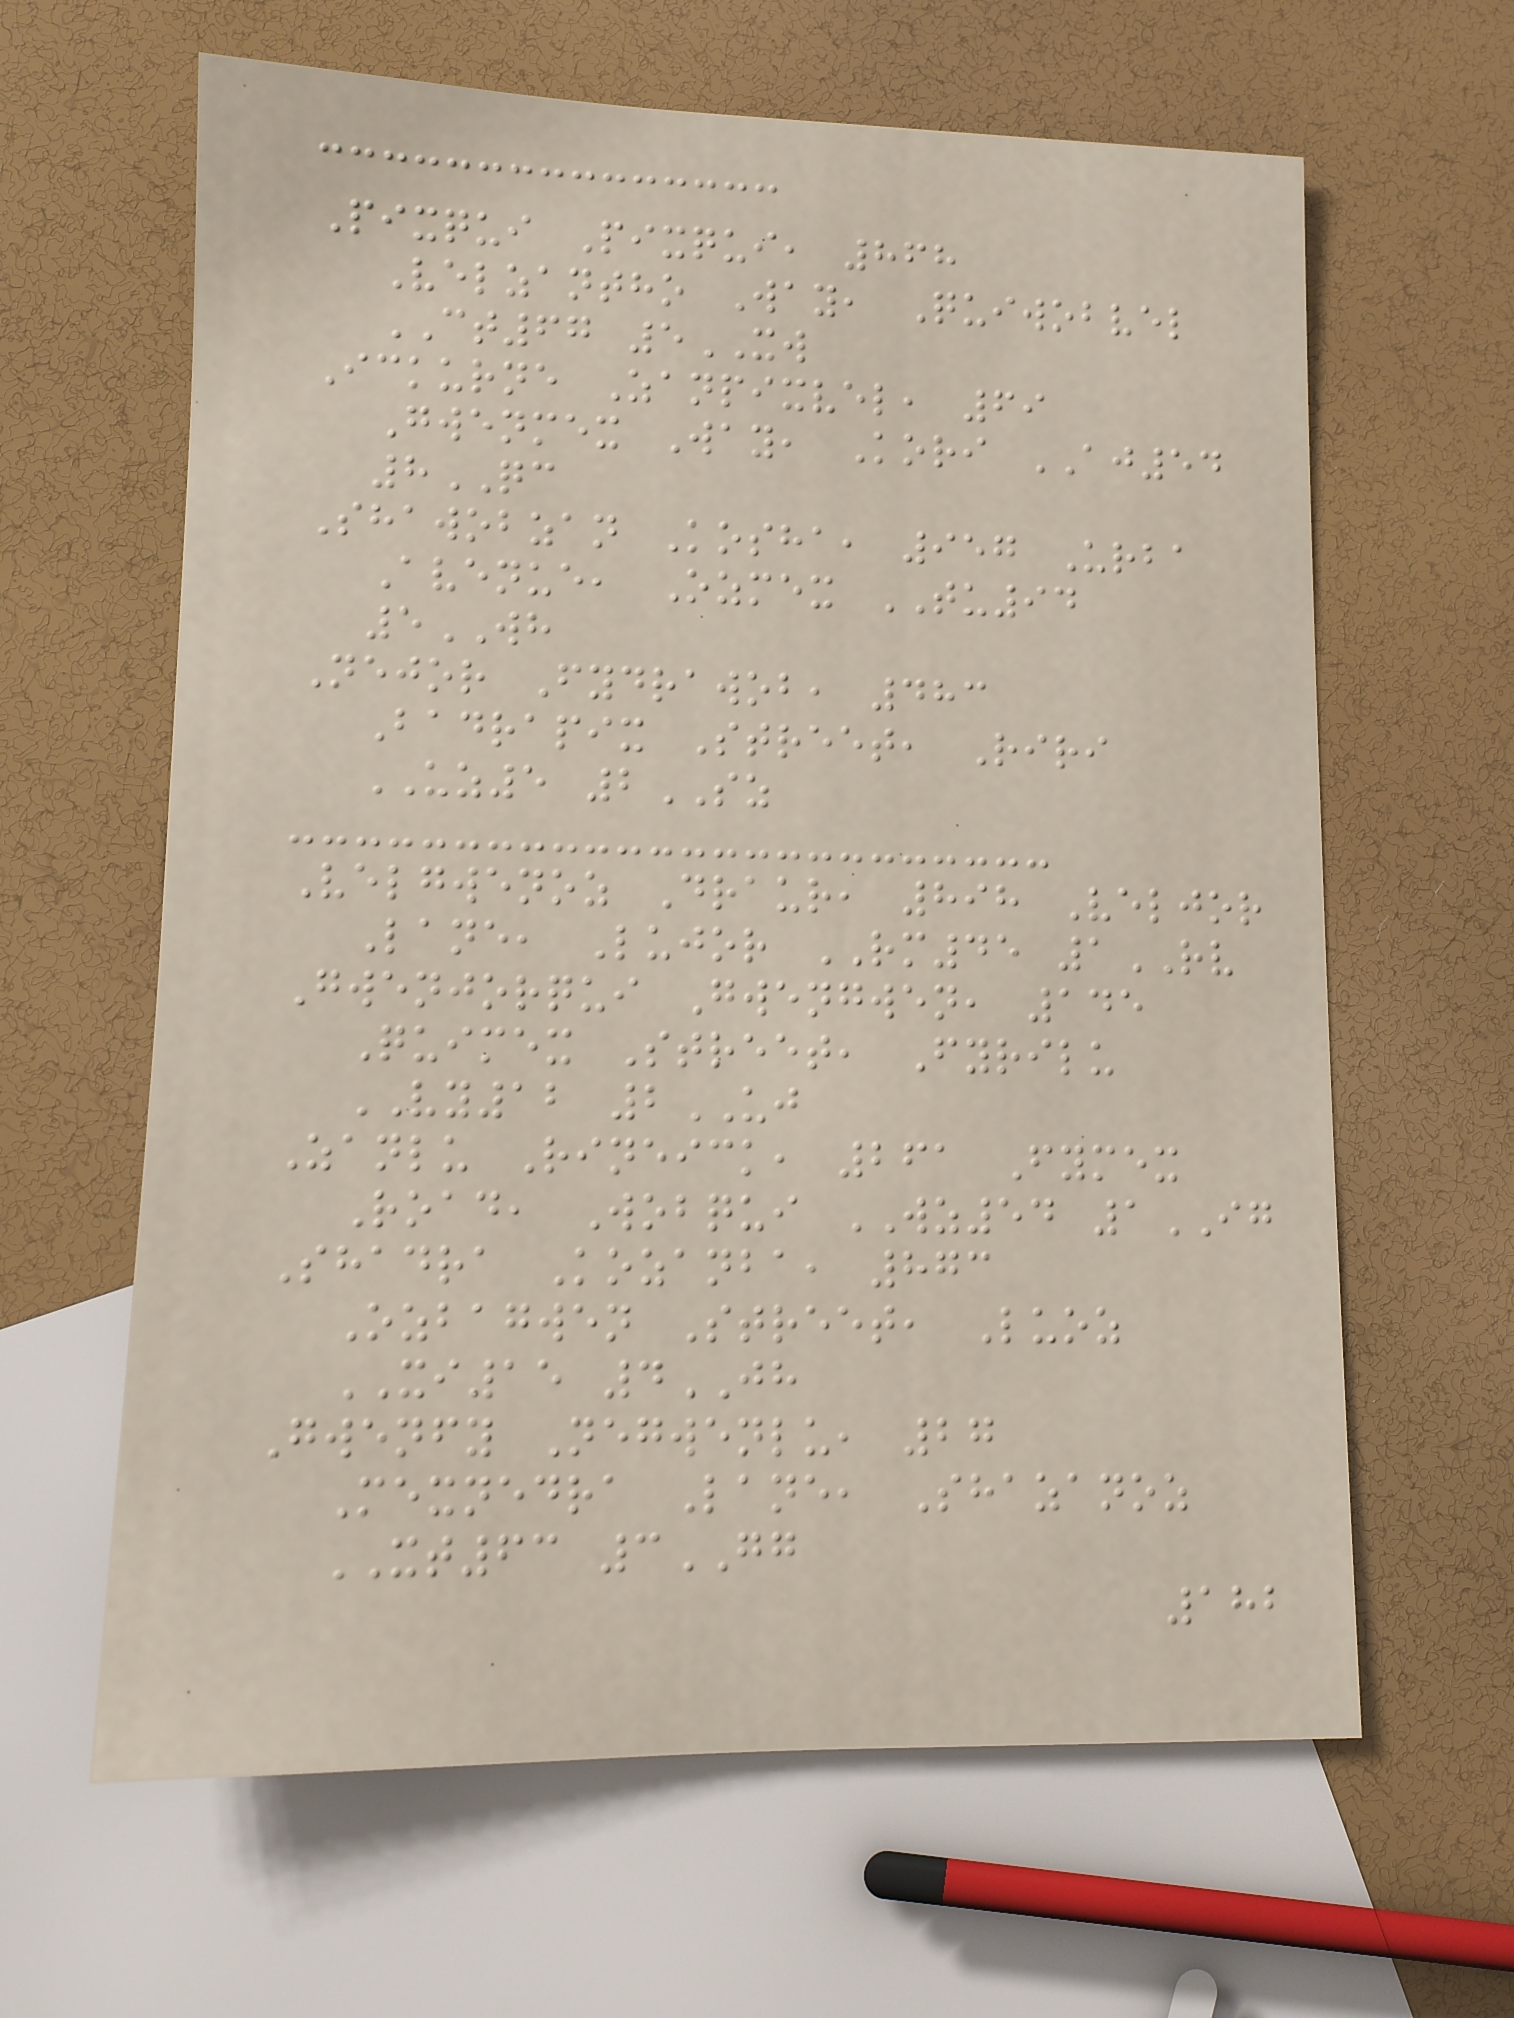Pixqui Pixqui, 868
Velzantho Way, Quiwobvel
CT67 5XW
Ickurne Zanpixvel, 69
Gwenmex Way, Kori AJ54
8QC
Shawobzan Kosha, 957 Urba
Avenue, Ozmex TU94
5WH
Nejor Fydrawob, 483
Badrapix Street, Riri
UZ5 2SZ
Velgwenoz Draur, 898 Veljor
Lane, Lujor RM45 1RV
Gwenjorqui Gwengwen, 145
Quimex Street, Fyrilu
VY12 2UJ
Zanlu Rineick, 261 Fymex
Road, Wobqui WZ54 1IG
Shadra Kozanba, 873
Ozbagwen Street, Luoz
XI15 4JH
Gwenfy Negwenlu, 27
Mexnedra Lane, Shazanoz
XT63 3GG
182
